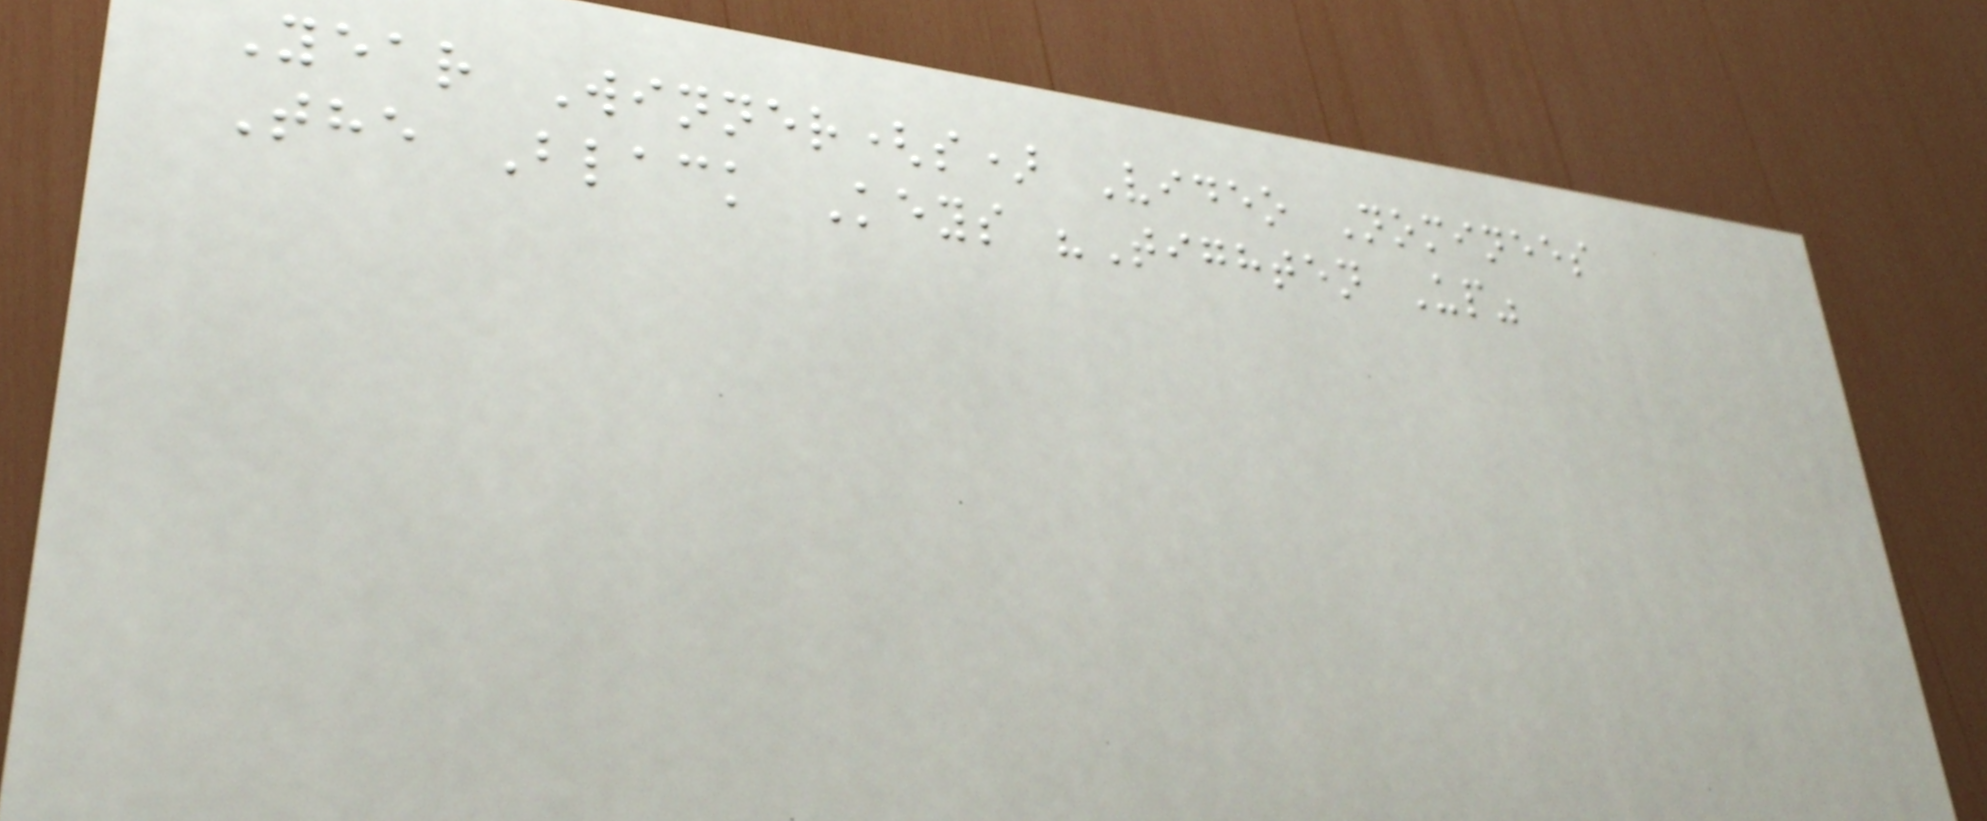Year Winner(s) Video Nominees
The Black Keys "Tighten Up"
